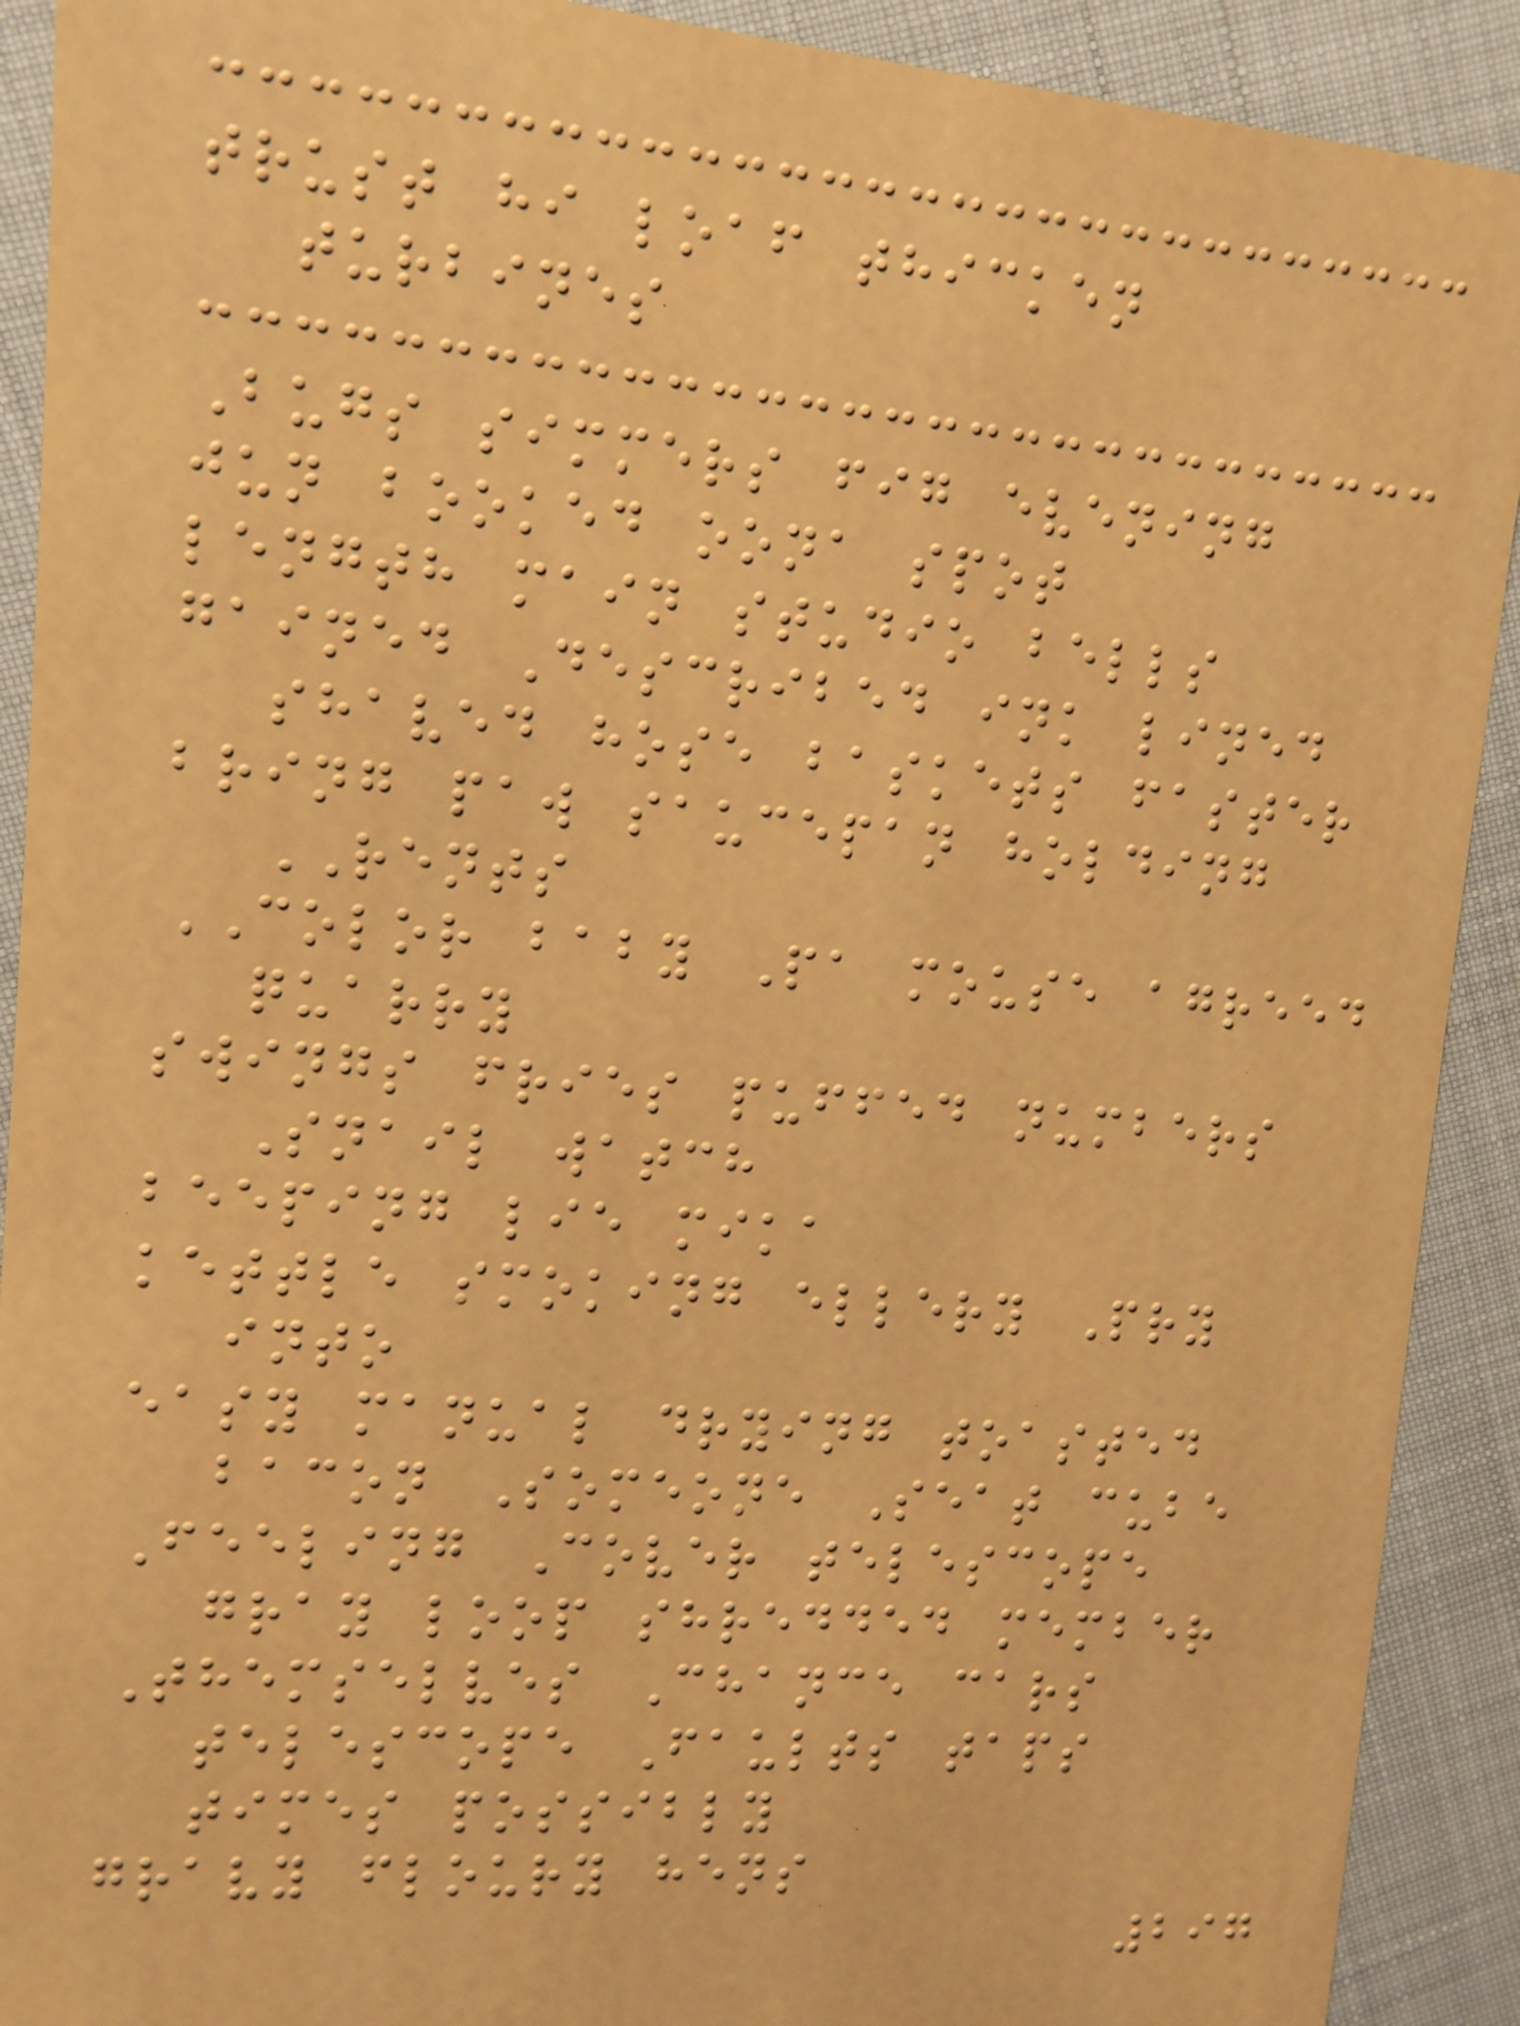trust hi loaf thicken
turbines
Bugs simmers fig evening
jun booked oona spot
length main studio bells
gained Described ink lined
shaved hose baskets faster
bring paw saucepan holding
RENTS
COLOR baby Pa mouse agreed
quarry
swings fries puffed numbers
Snail watch
beeping lie mika
kettle smoking ellery Pry
into
easy manual drying toasted
bacon Someone Seat cube
Feeling Cover telescope
gray loop shredded member
Themselves Chance cars
telescope Faults taps
times possibly
gravy floury hens
297
